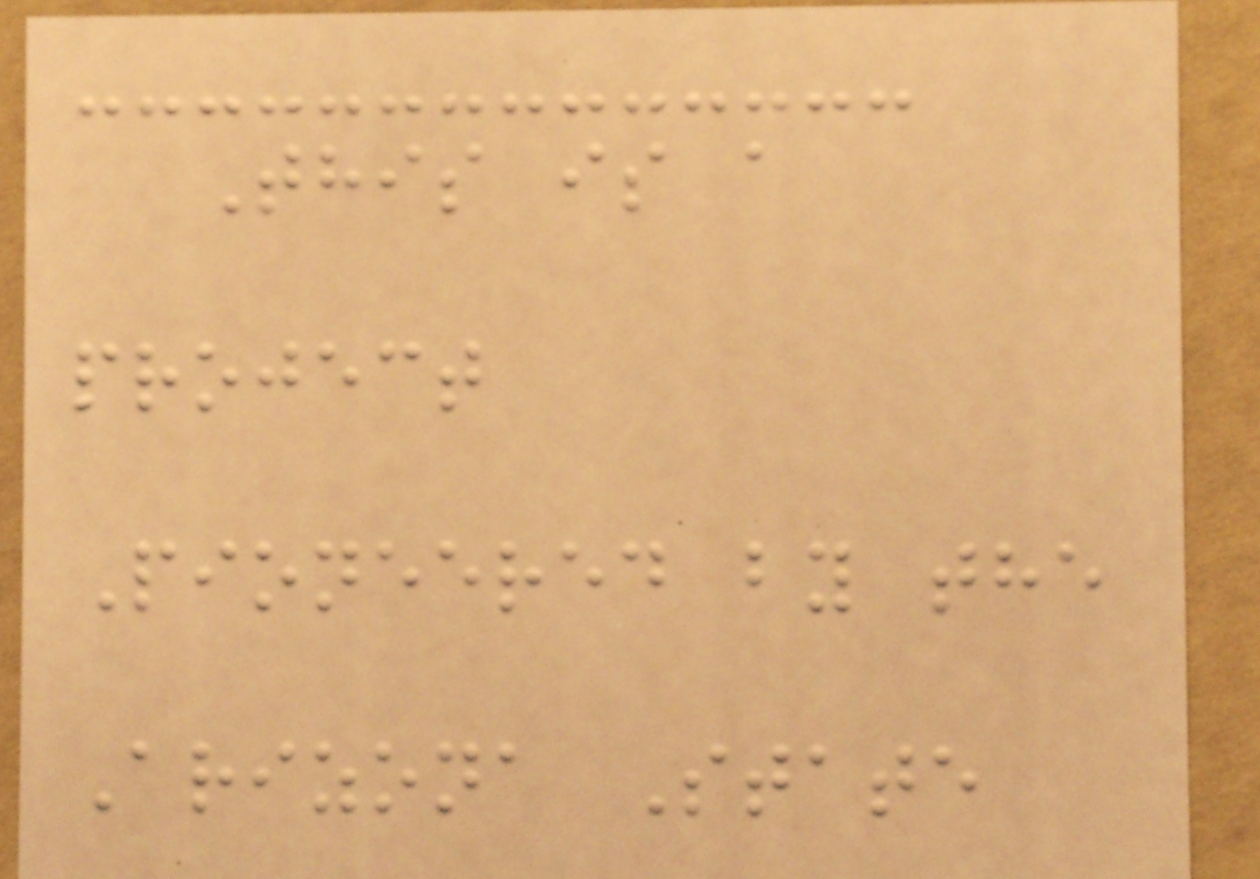This is a
project
Pioneered by the
Arizona State
